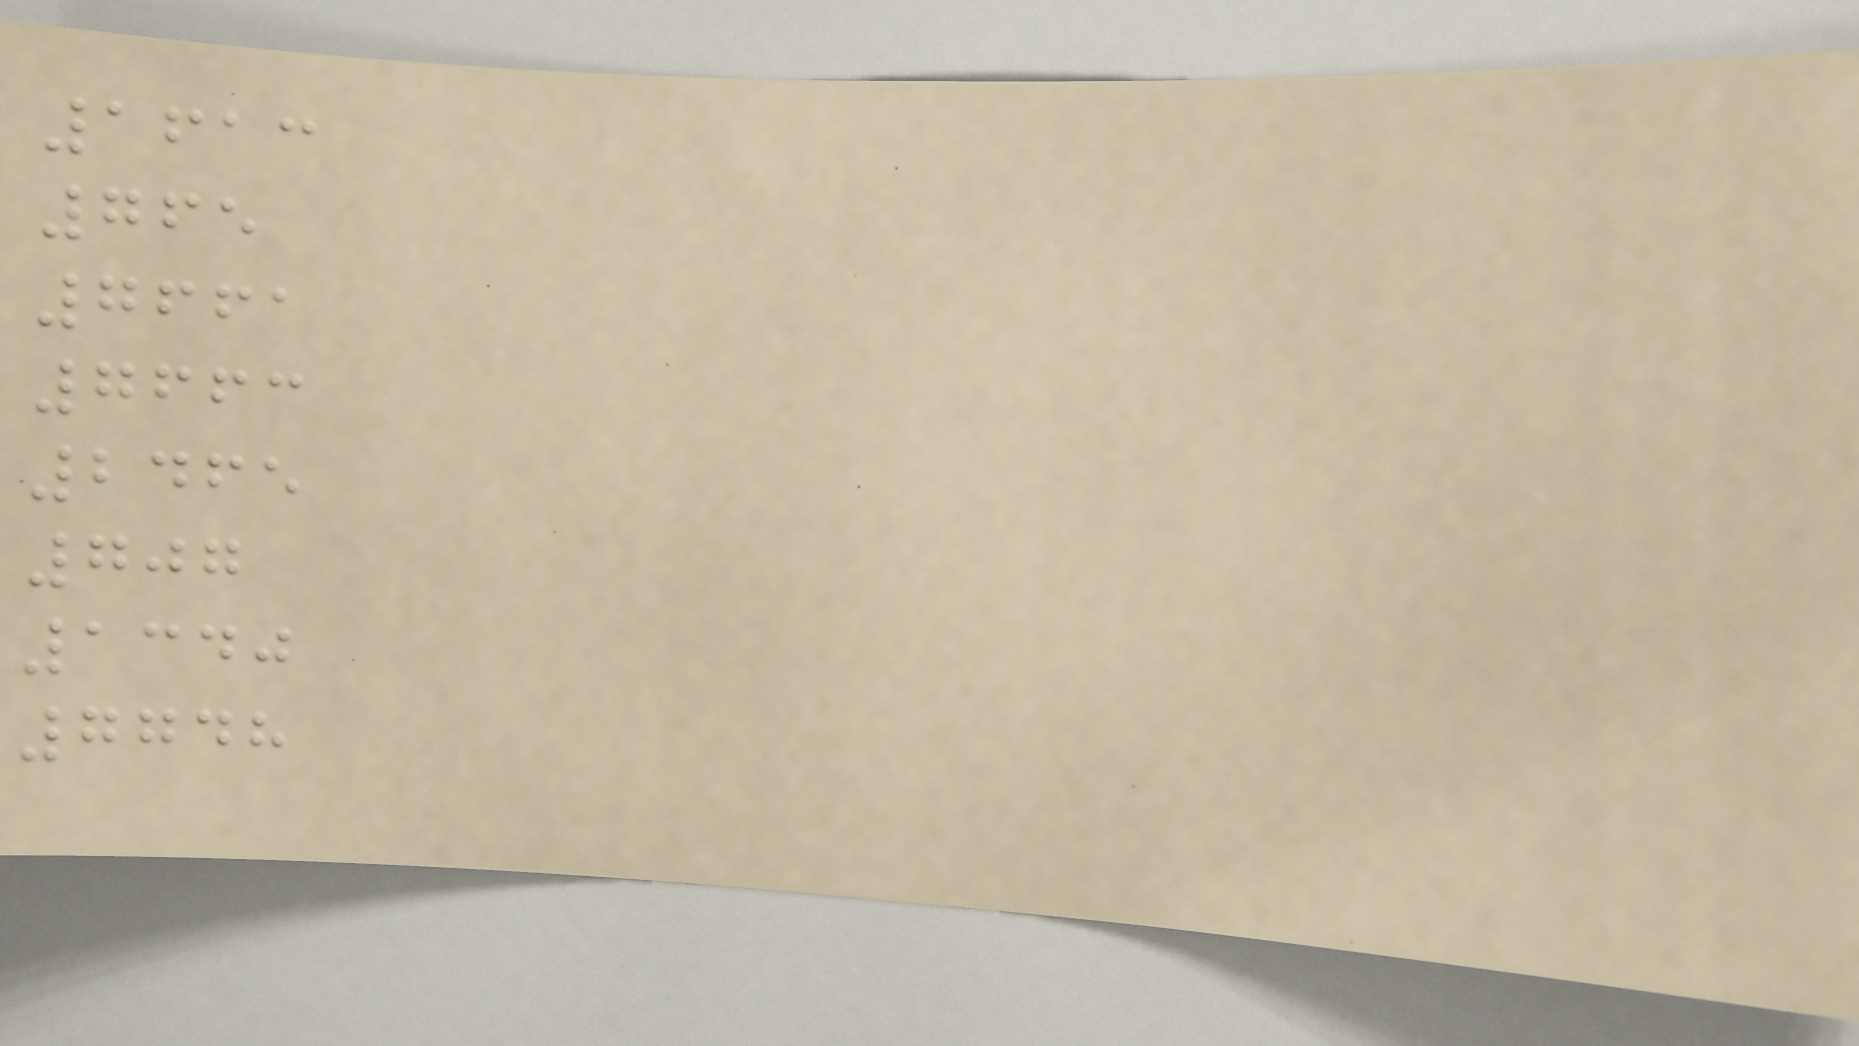1613
765
7661
7663
2465
707
1340
7748
